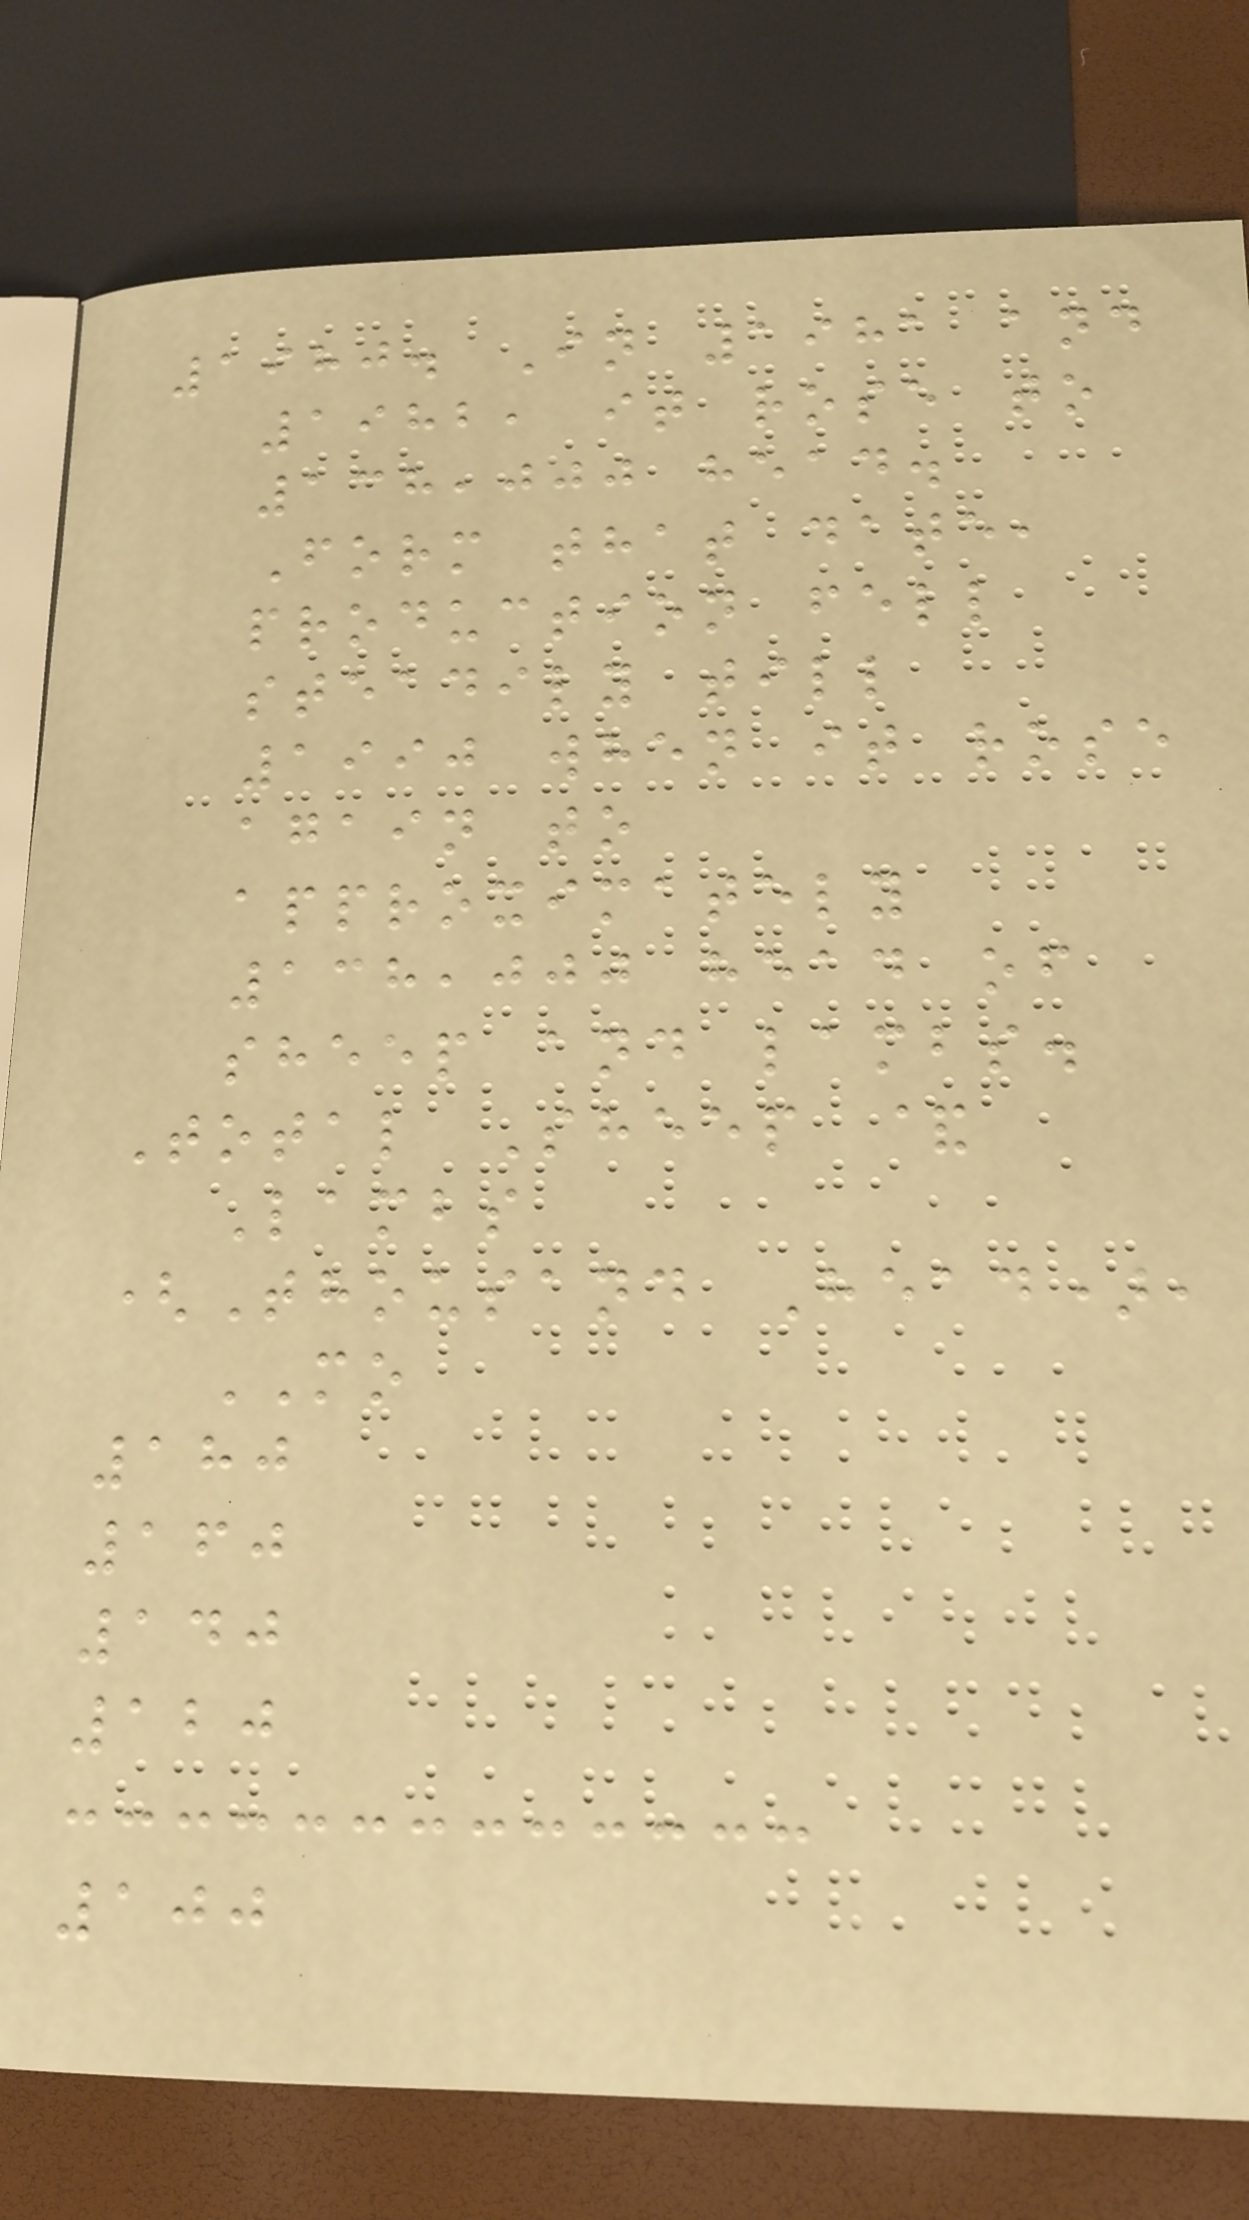1980. In 1981 and
1982, it rose to
138,000 head.
Form that date,
production fell
steadily till
1990 when it rose
again to
approximately
138,000 head of
sheep and lambs.
Total Sheep &
Lambs
(Thousand Head),
MO
180
160
140
120
100
